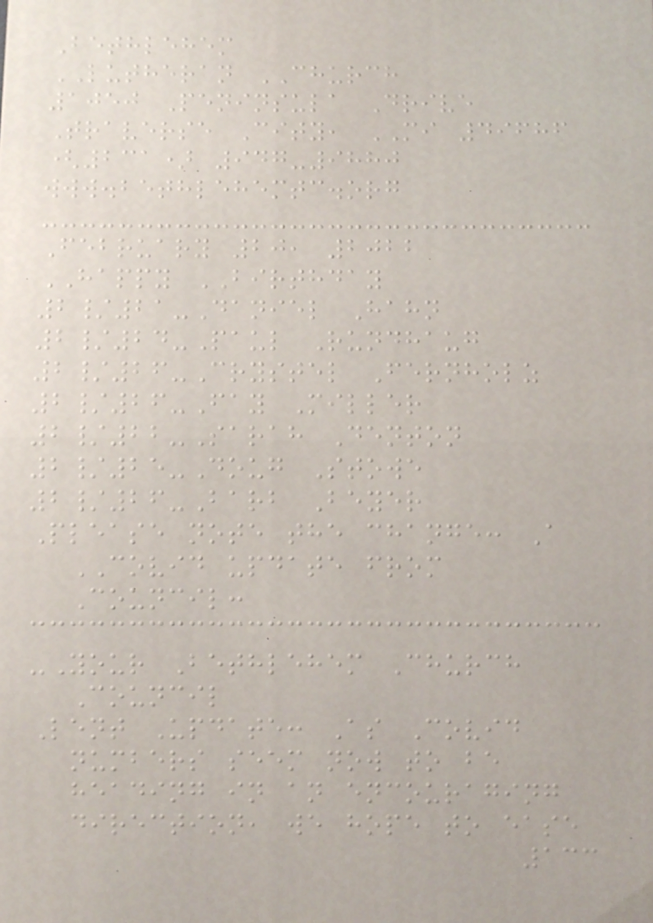Bethlehem
LUTHERAN CHURCH
1050 Peninsula Drive
Traverse City, MI 49686
(231) 947-9880
www.bethlehemtc.org
February 20, 2022
HAPPY BIRTHDAY
2/21-Daniel Hahn
2/24-Paul Rundhaug
2/26-Crystel Fernholz
2/26-Fay Miller
2/22-Sarah Denton
2/25-Doug Stowe
2/26-Barb Beyer
Please note the change: A
COVID update from
Council:
-Your Bethlehem Church
Council
Lent Update: As Covid
numbers seem now to be
heading in an encouraging
direction, we hope to ease
133
